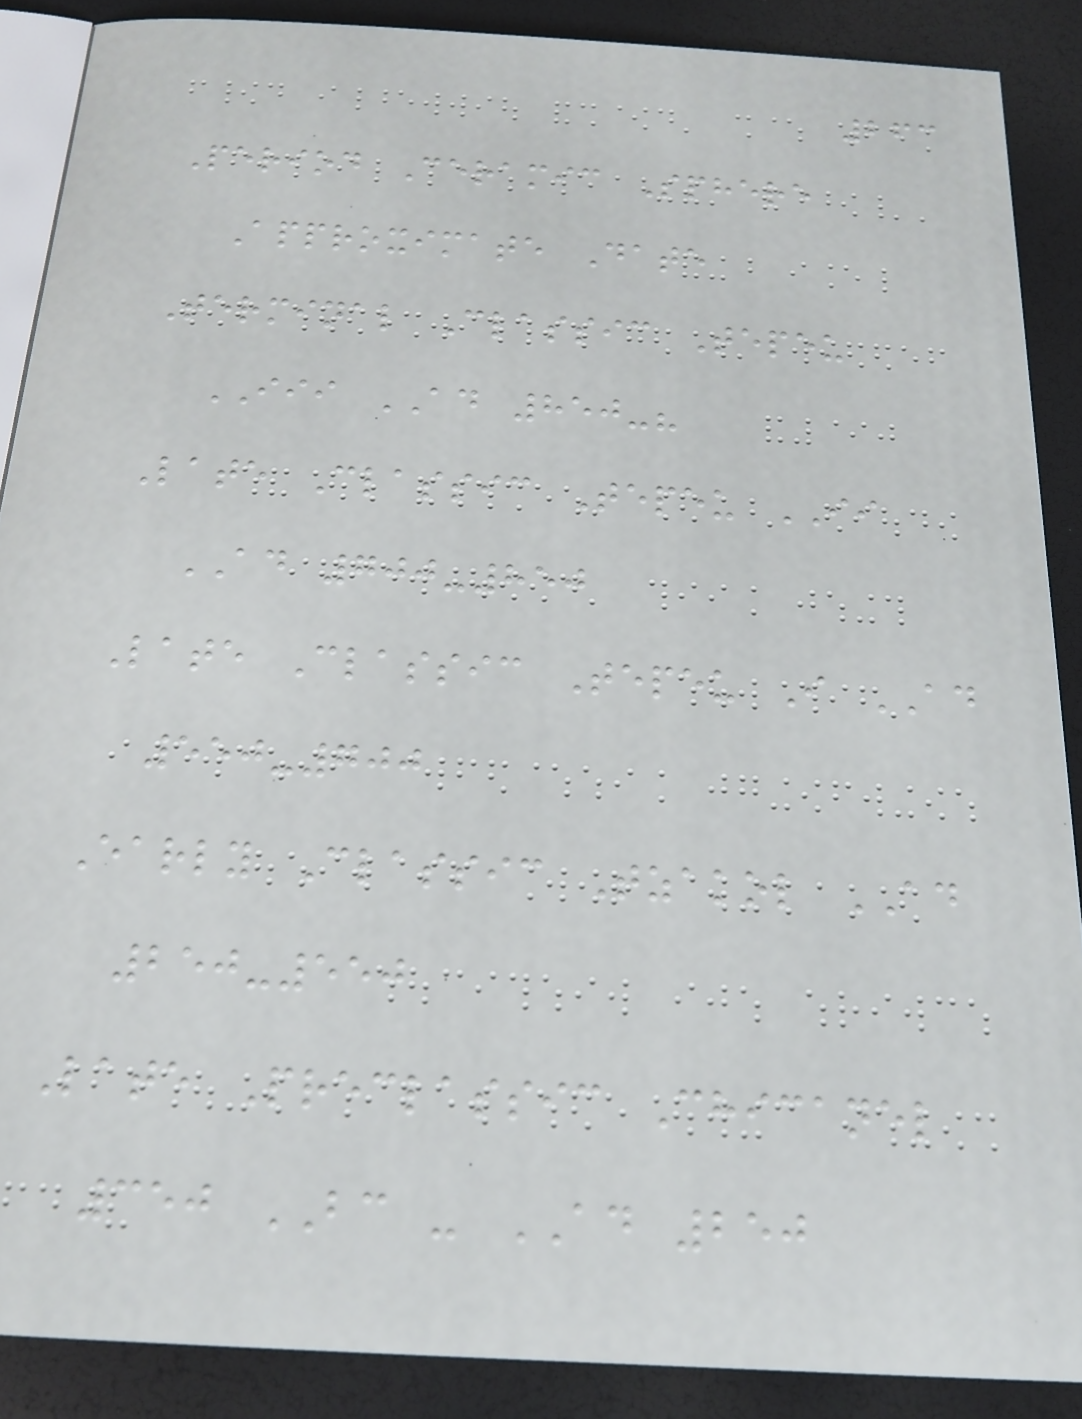263
Period Ceramic Sphere
Approximate Date
Terminal Classic Tepeu
III AD 850-?
Late Classic Tepeu II
AD 700-850
Late Classic Tepeu I AD
550-700
Early Classic Tzakol AD
250-550
Late Preclassic Chicanel
350 BC - AD 250
